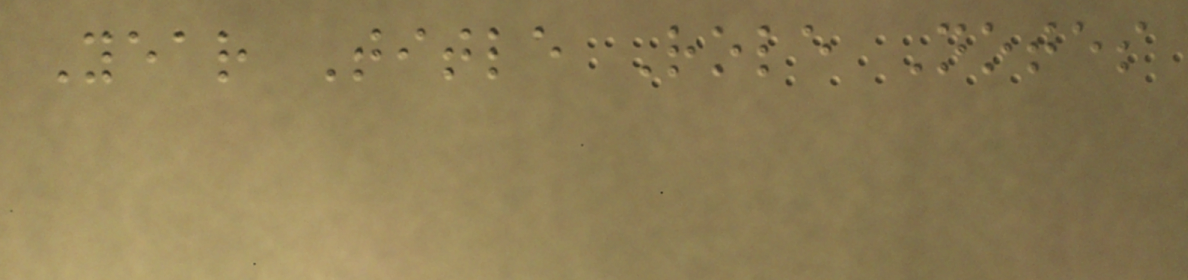Year Title Role Notes
